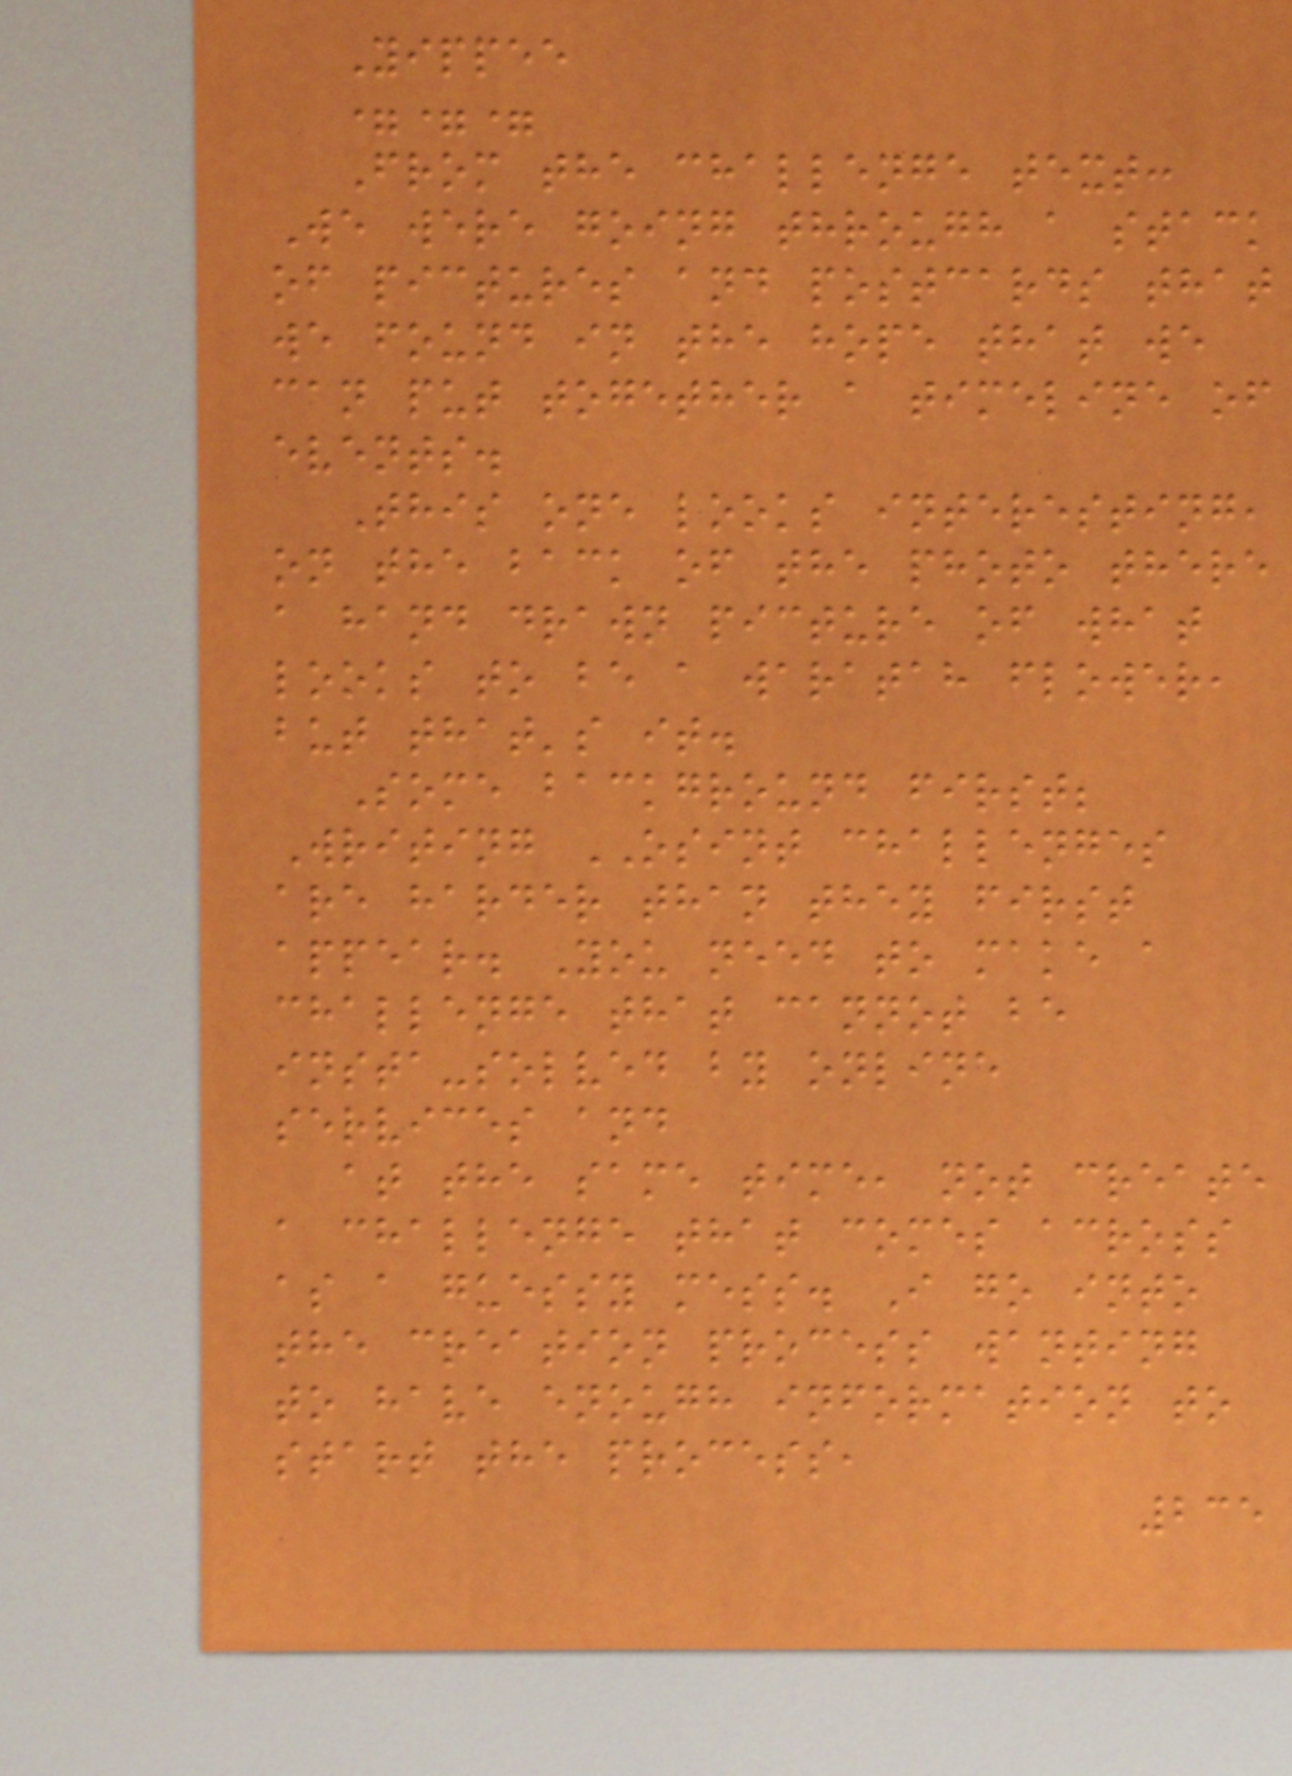Yippee
===
From the challenge text:
We were going through a stack
of pictures and postcards that
we found in the hope that we
can put together a timeline of
events.
This one looks interesting,
on the back of the photo there
a hand drawn picture of what
looks to be a waratah flower,
but that's it.
Some background first;
Writing OSINT challenges
are harder than they first
appear. You need to make a
challenge that cannot be
insta-solved by online
services and
at the same time, not create
a challenge that comes across
as a guessy mess. I go into
the creation process wanting
to have enough information to
start the process,
235
